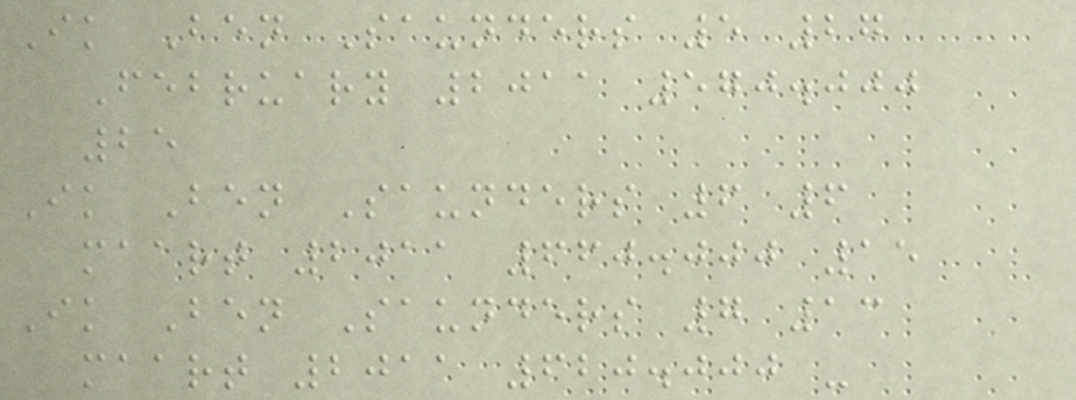Ik Ben Saunders 5 27
February 2011 570.000
25
Ik Ben Saunders 6 6
maart 2011 660.000 15
Ik Ben Saunders 7 13
maart 2011 620.000 -
